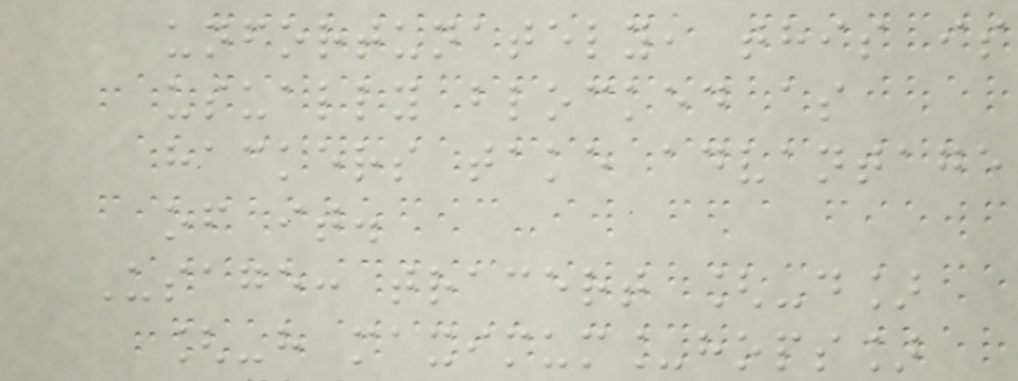unfortunately, this is
usually blocked as
hackers take advantage
of it.
Usage: tracert [-d]
[-h maximum_hops]
